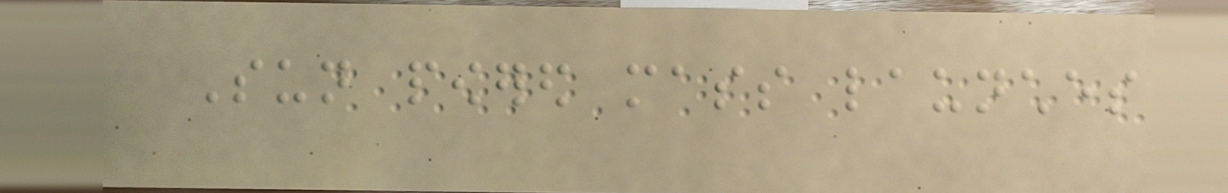Sun powered mass launches
